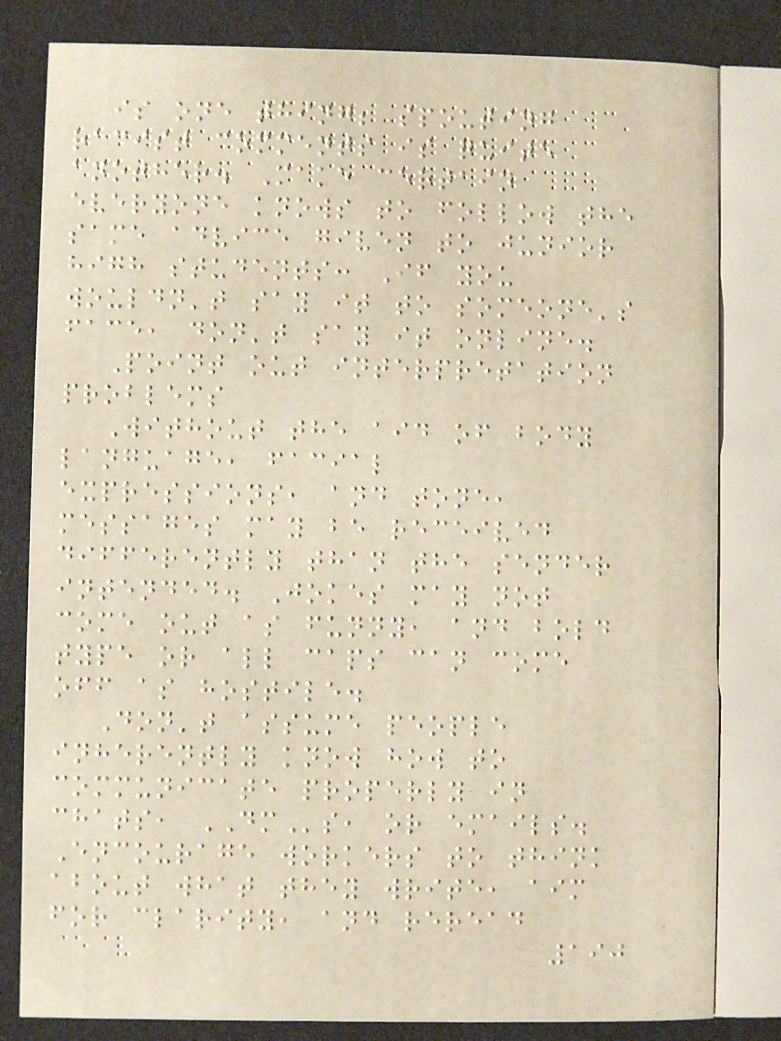is one thing; spouting
racist comments is quite
another. Make certain
everyone knows to follow the
same advice given to junior
high students: If you
wouldn't say it to someone's
face, don't say it online.
Point out interpretation
problems
Without the aid of body
language, facial
expressions, and tone,
messages may be received
differently than the sender
intended. Jokes may not
come out as funny, and bold
type or all caps can come
off as hostile.
Don't assume people
inherently know how to
communicate properly in
chats, DMs, or emails.
Encourage workers to think
about what they write, aim
for clarity, and reread
190
